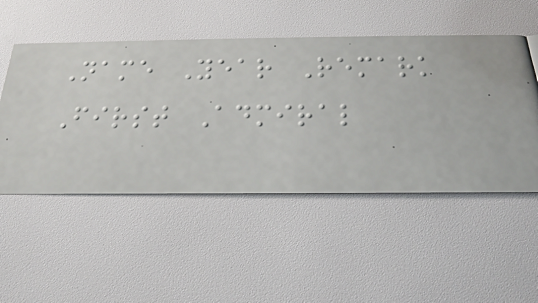Name Year Remark
First Admiral
